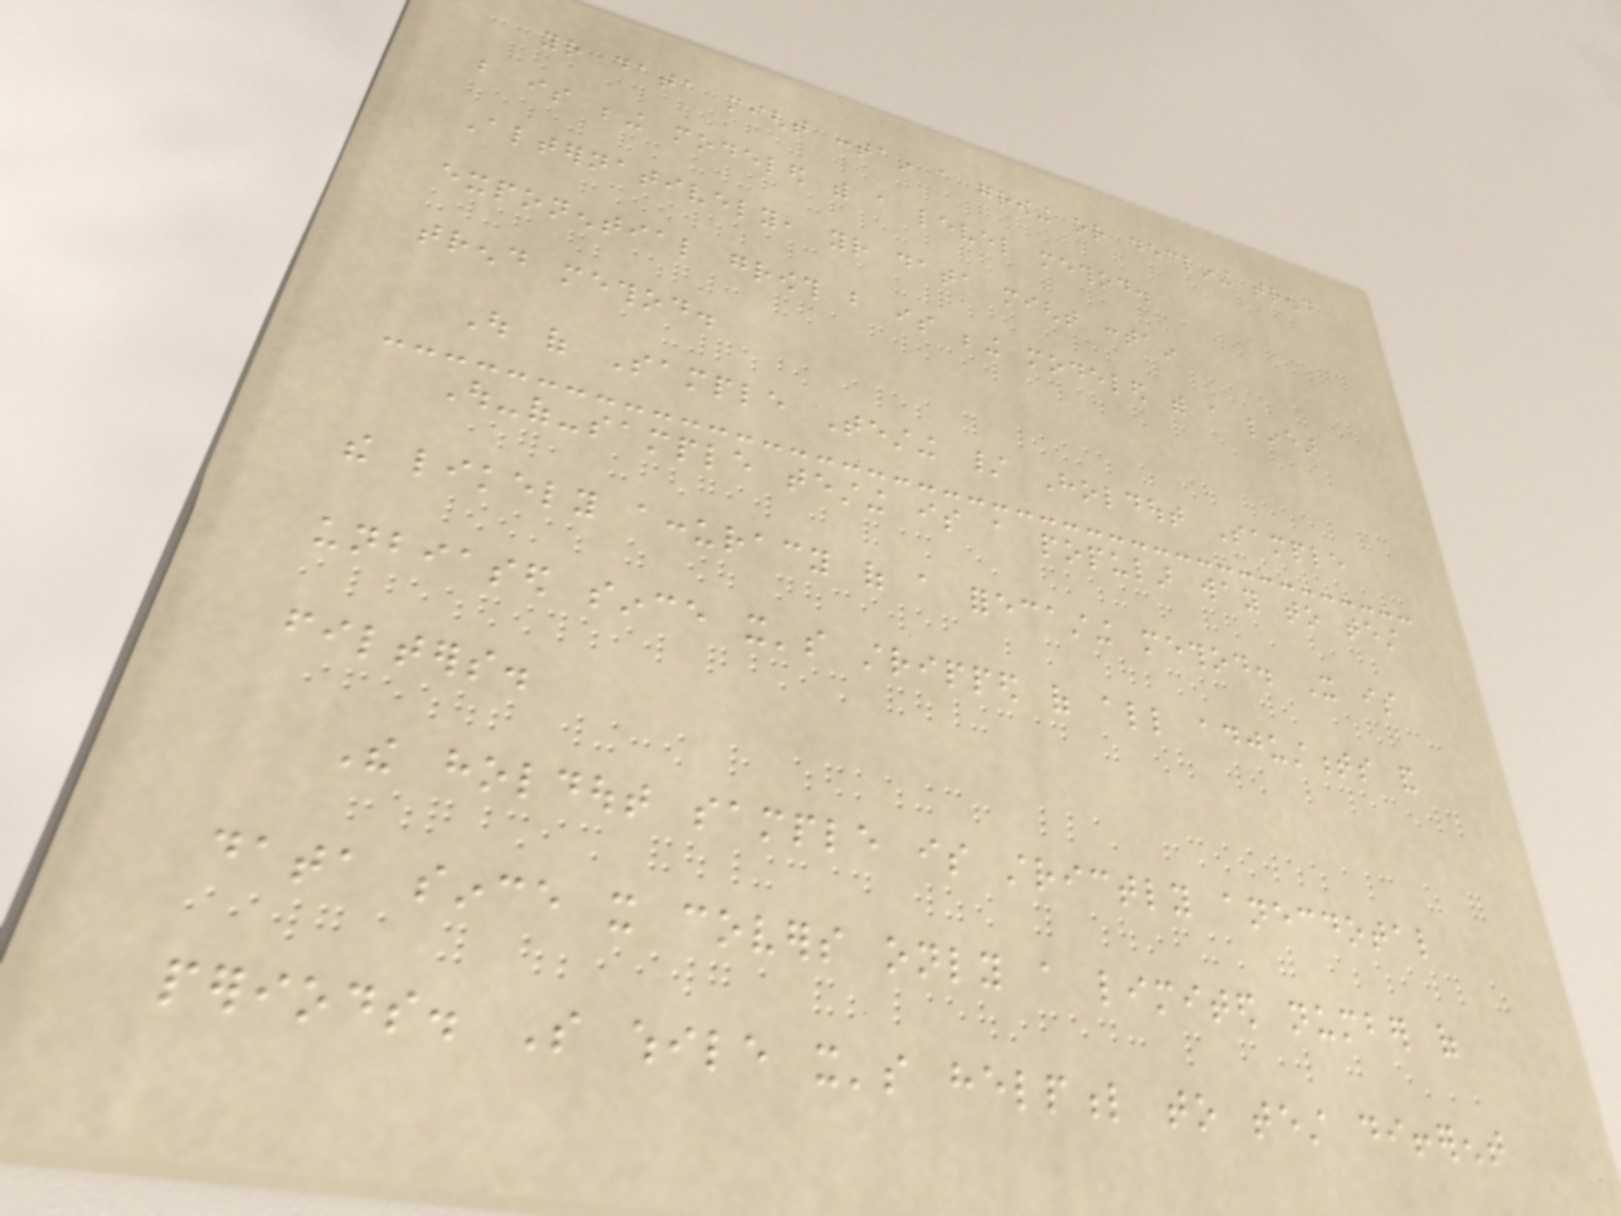your data might contain a growing or declining trend
but is being modeled with a level method.
Alternatively, your data might contain
exponential growth but is being modeled with a linear
trend method.
Out of Sample Testing / Holdout Sample
Out-of-sample testing is a popular way to test
the likely accuracy of a forecasting method. It is
unbiased since it's stripped of all adjustments and
filters.
The holdout sample is strictly anecdotal
data since it covers only a limited number of
periods. So while it's helpful to test different
